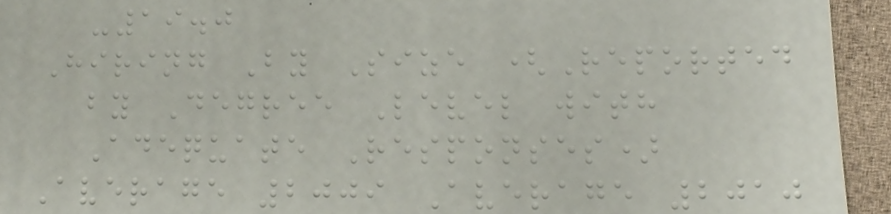-19.0
Hiring By Size (Reported
by Degree Level with
Adequate Responses)
Average 2009 Average 2010
